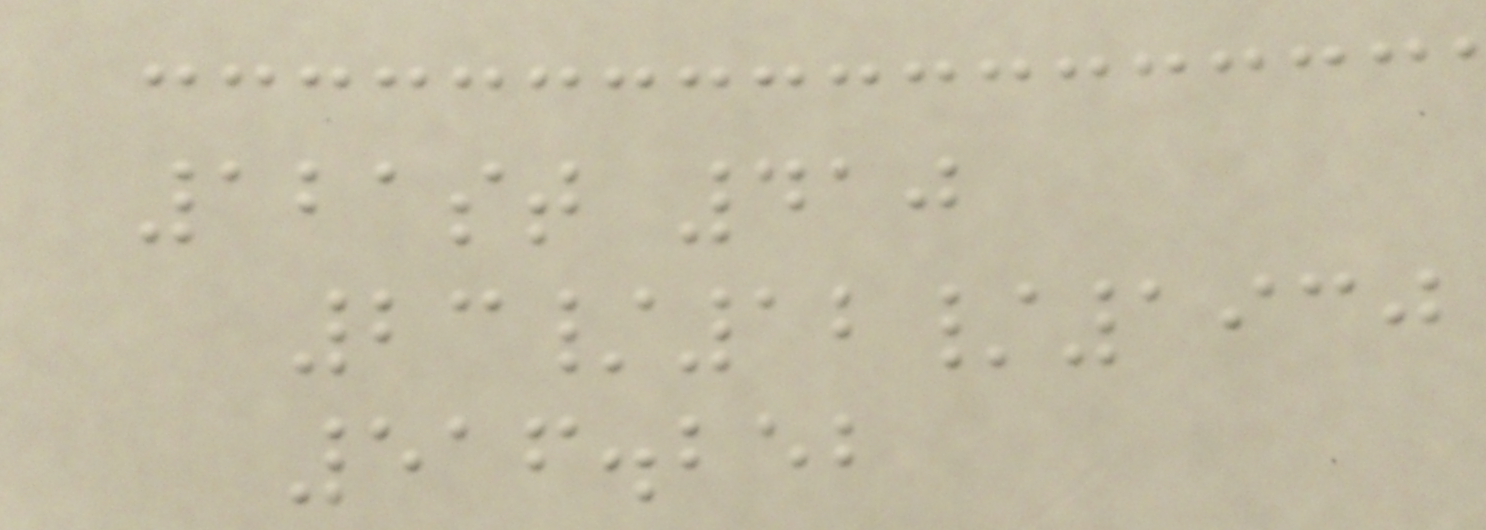121st 410
23/12/1930
516.252
